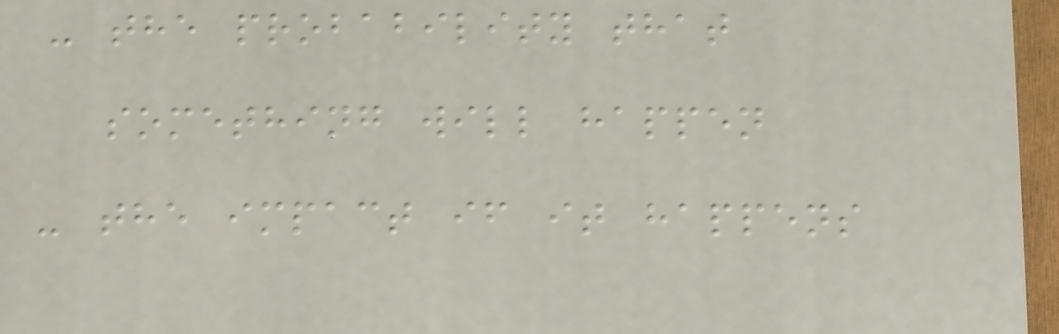- the probability that
something will happen
- the impact if it happens
